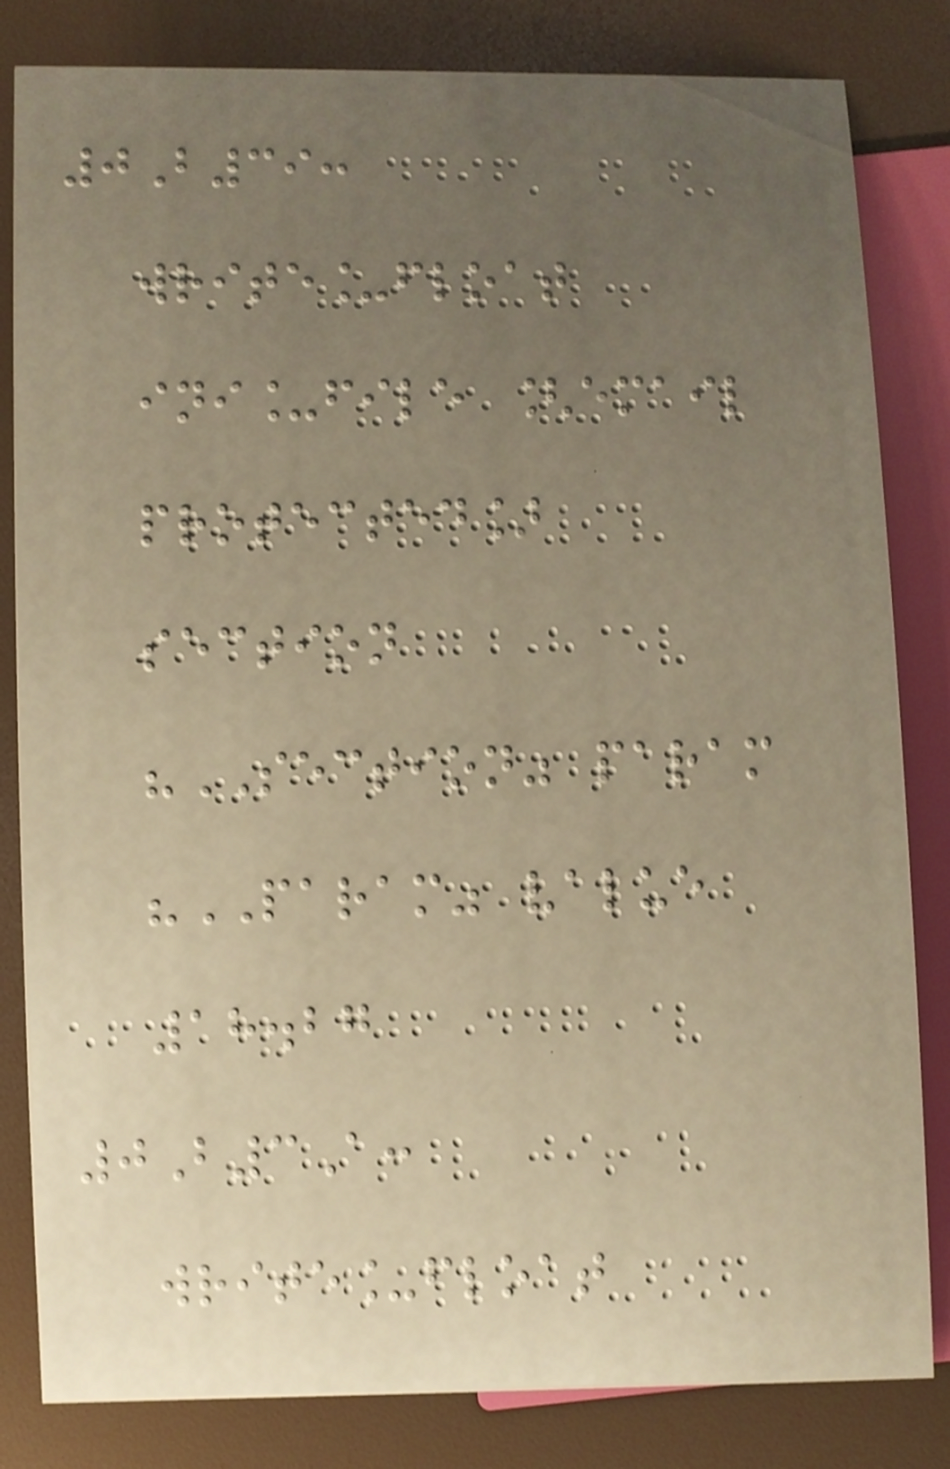0B39:
write_float
ini_file [email
protected]
section
"SECTION" param
"PARAM" value
18.27
0B3A:
write_float
